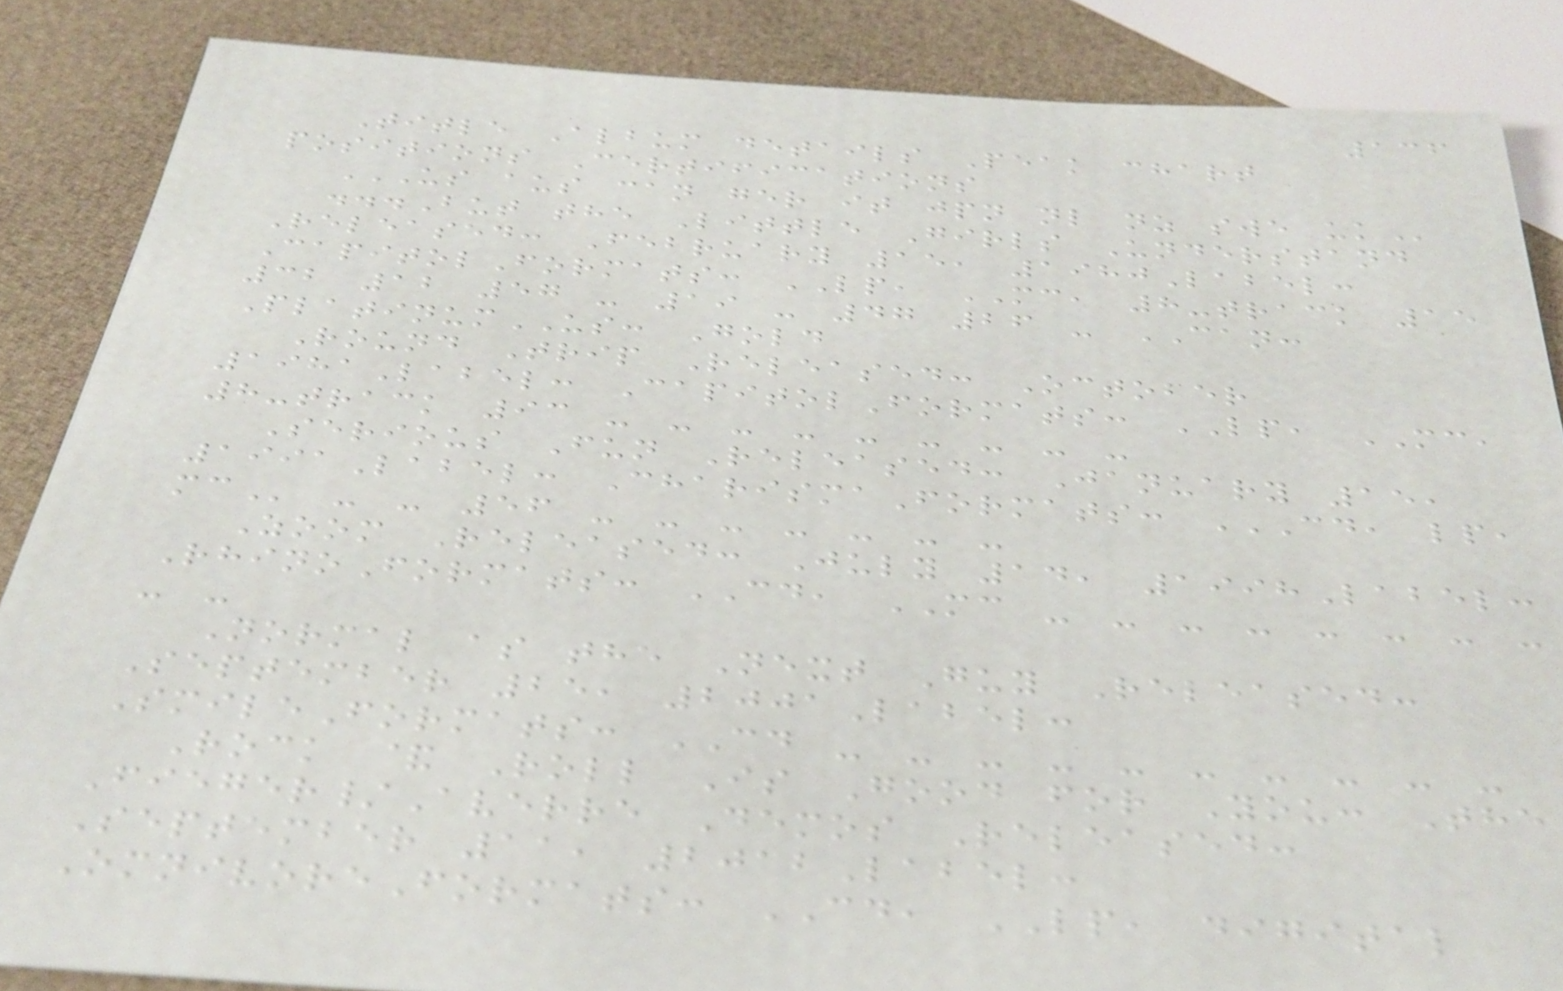136
Title Album details Peak chart
positions Certifications
US AUS CAN GER IT JPN NL NZ SWE UK
...But the Little Girls Understand
Released: February 15, 1980Label:
CapitolFormats: LP, MC, 8-track 15
32 12 57 - 19 - 47 26 - CAN:
PlatinumUS: Gold
Round Trip Released: October
1981Label: CapitolFormats: LP, MC,
8-track 93 - - - - - - - - -
Serious Fun Released: January 15,
1991Label: CharismaFormats: CD, LP,
MC - - 56 - - - - - - -
Zoom Released: July 14, 1998Label:
RhinoFormats: CD, MC - - - - - - - -
- -
Normal as the Next Guy Released:
September 25, 2001Label:
SmileFormats: CD - - - - - - - - - -
Rock & Roll Is Good for You: The
Fieger/Averre Demos Released:
September 11, 2012Label:
OmnivoreFormats: CD, LP, digital
